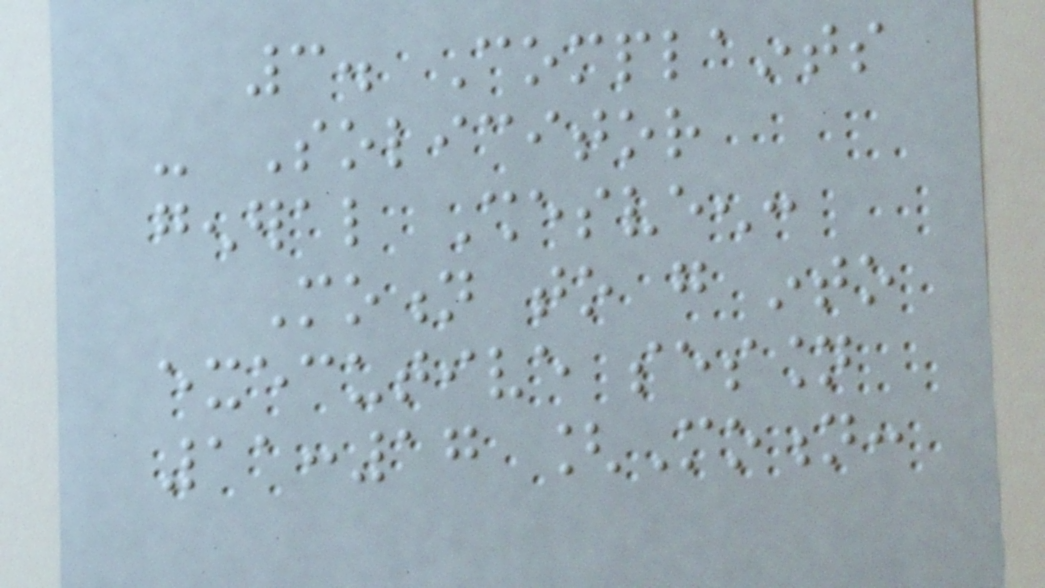3. Complaints
- Solicitor
general Shesveen:
Motion to go into
executive session
11:17 [Motion:
